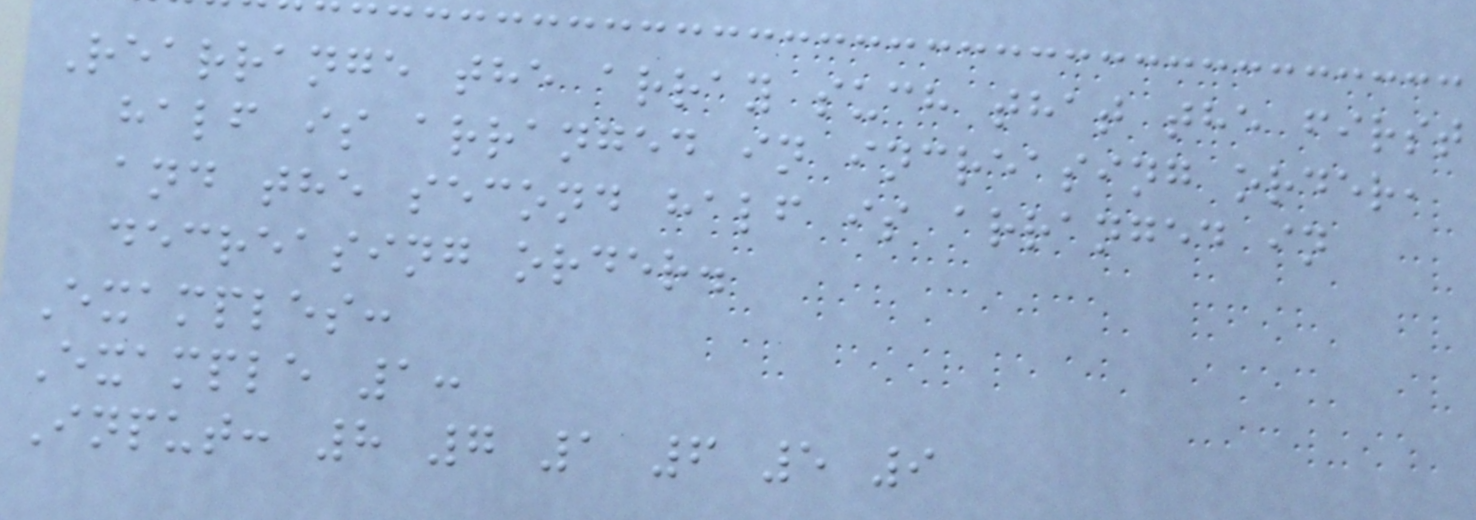Rearrange the array such that the first
half is arranged in increasing order,
and the second half is arranged in
decreasing order.
Examples:
Example 1:
Input: 8 7 1 6 5 9
